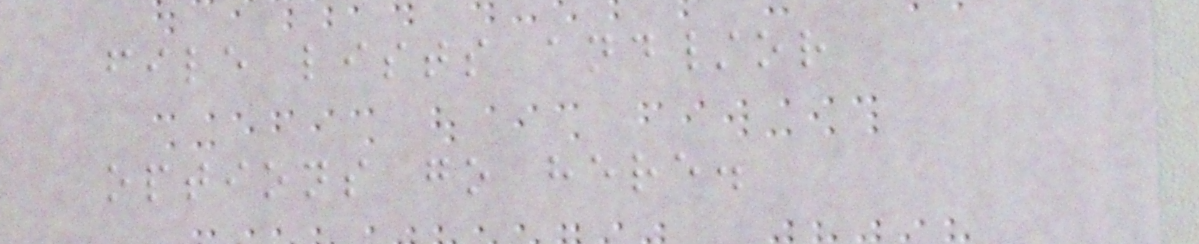file lists and/or
options go here.
